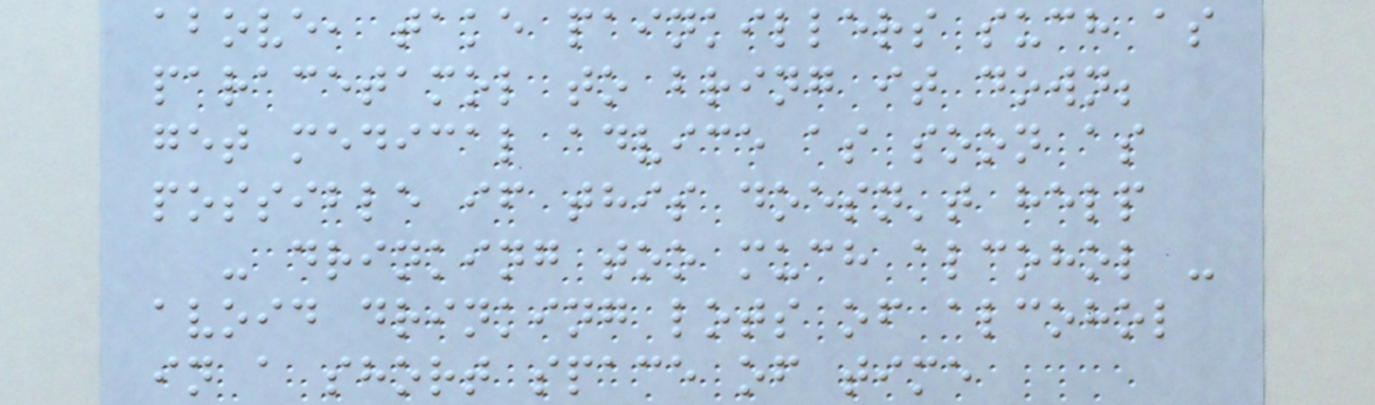above, take painkillers such as
paracetamol to bring it down;
get medical advice as soon as
possible if this doesn't help
- drinking too much alcohol -
avoid drinking lots of alcohol
in a short space of time
